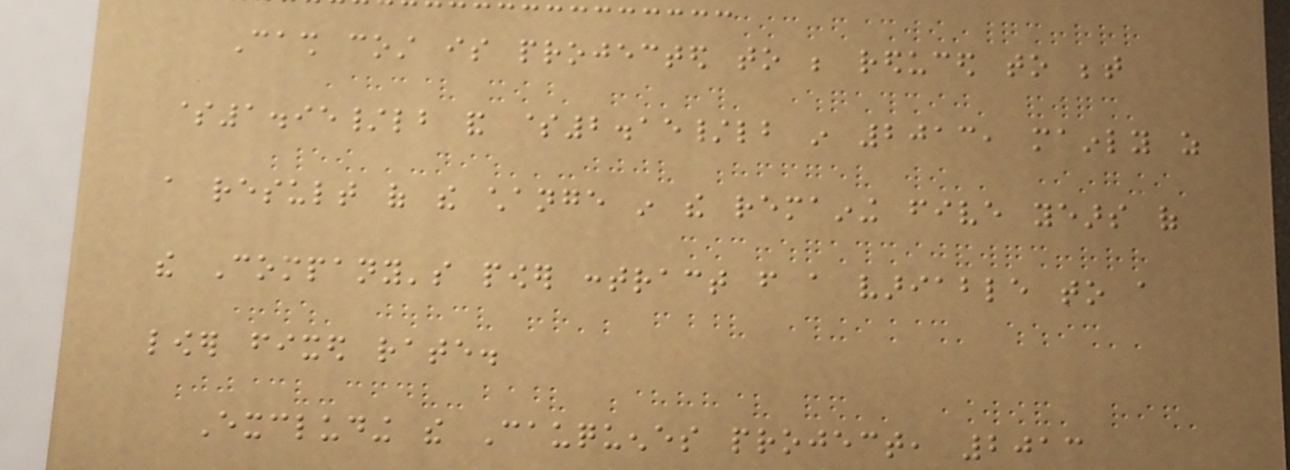Cash cost is projected to be reduced to between
$1.95/lb and $2.15/lb in 2013, mainly as
a result of the change in the remaining five years of
the Company's power contract from a variable to a
lower fixed rate.
Excluding the Cauquenes project, 2013
